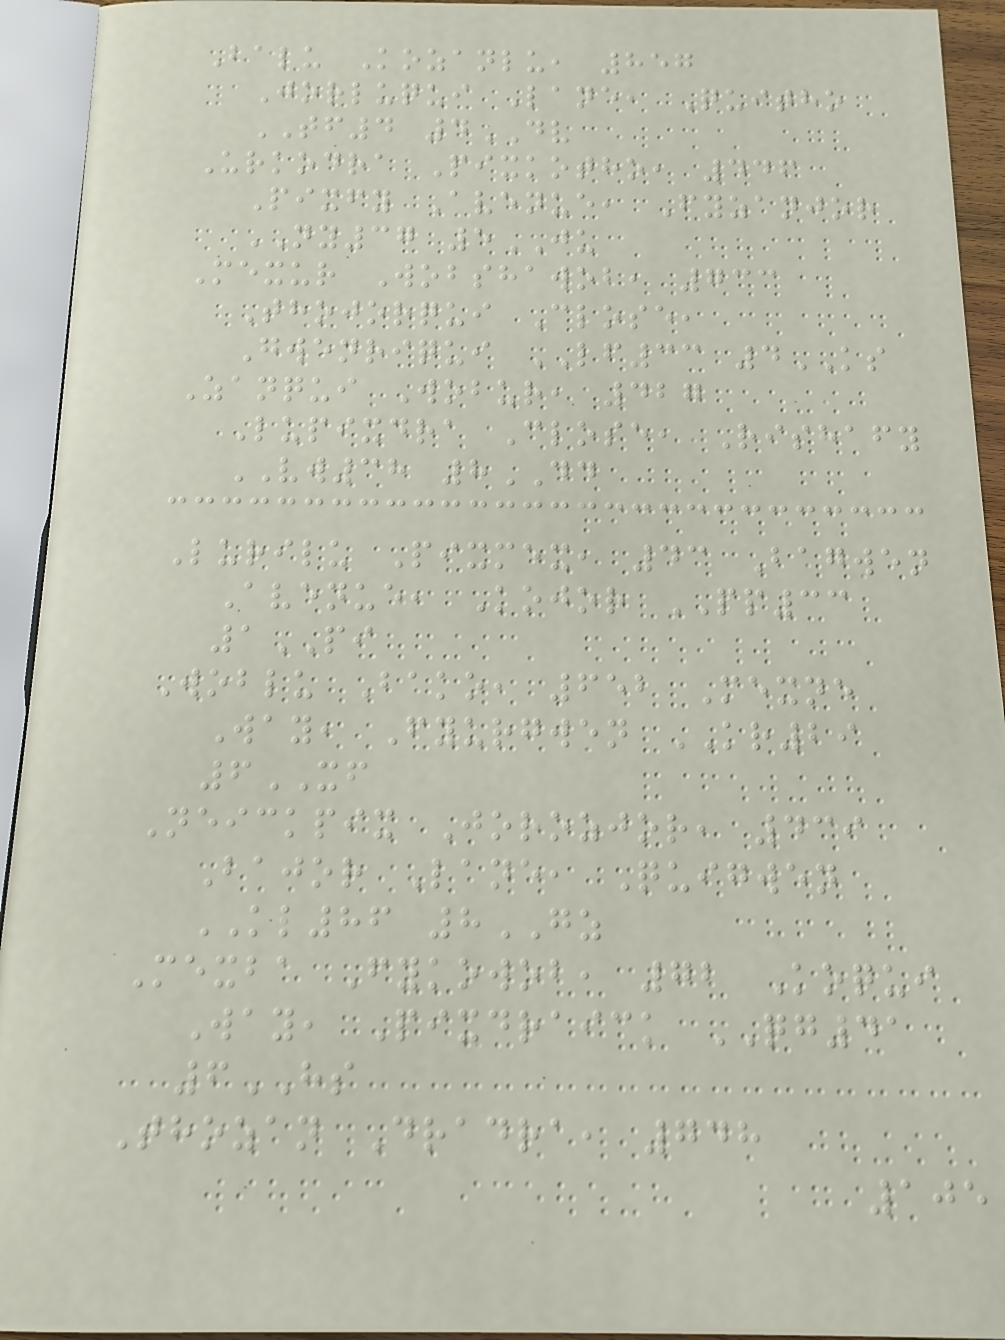Balu Kozanlu, 857
Jorluqui Lane, Quitho
TF4 4DV
Urkodra Pixkotho, 446
Pixfy Avenue, Fyzanjor
NY37 5JU
Mexur Wobshawob, 733
Thojorqui Close,
Gwenriqui LF33 4KS
Zanqui Wobur, 427
Lupixdra Close, Rishafy
VW38 8DD
Lurilu Pixmex, 43 Bagwen
Avenue, Kojor PP33
1PI
Woblu Bako, 652 Mexne
Way, Fyurgwen KR29
6XF
Neickpix Jorozjor, 439
Bajor Lane, Quigwen
KL86 8GZ
Mexba Fykowob, 72 Koqui
Way, Pixdraick QG41
6HS
Thozan Dradra, 748
105
